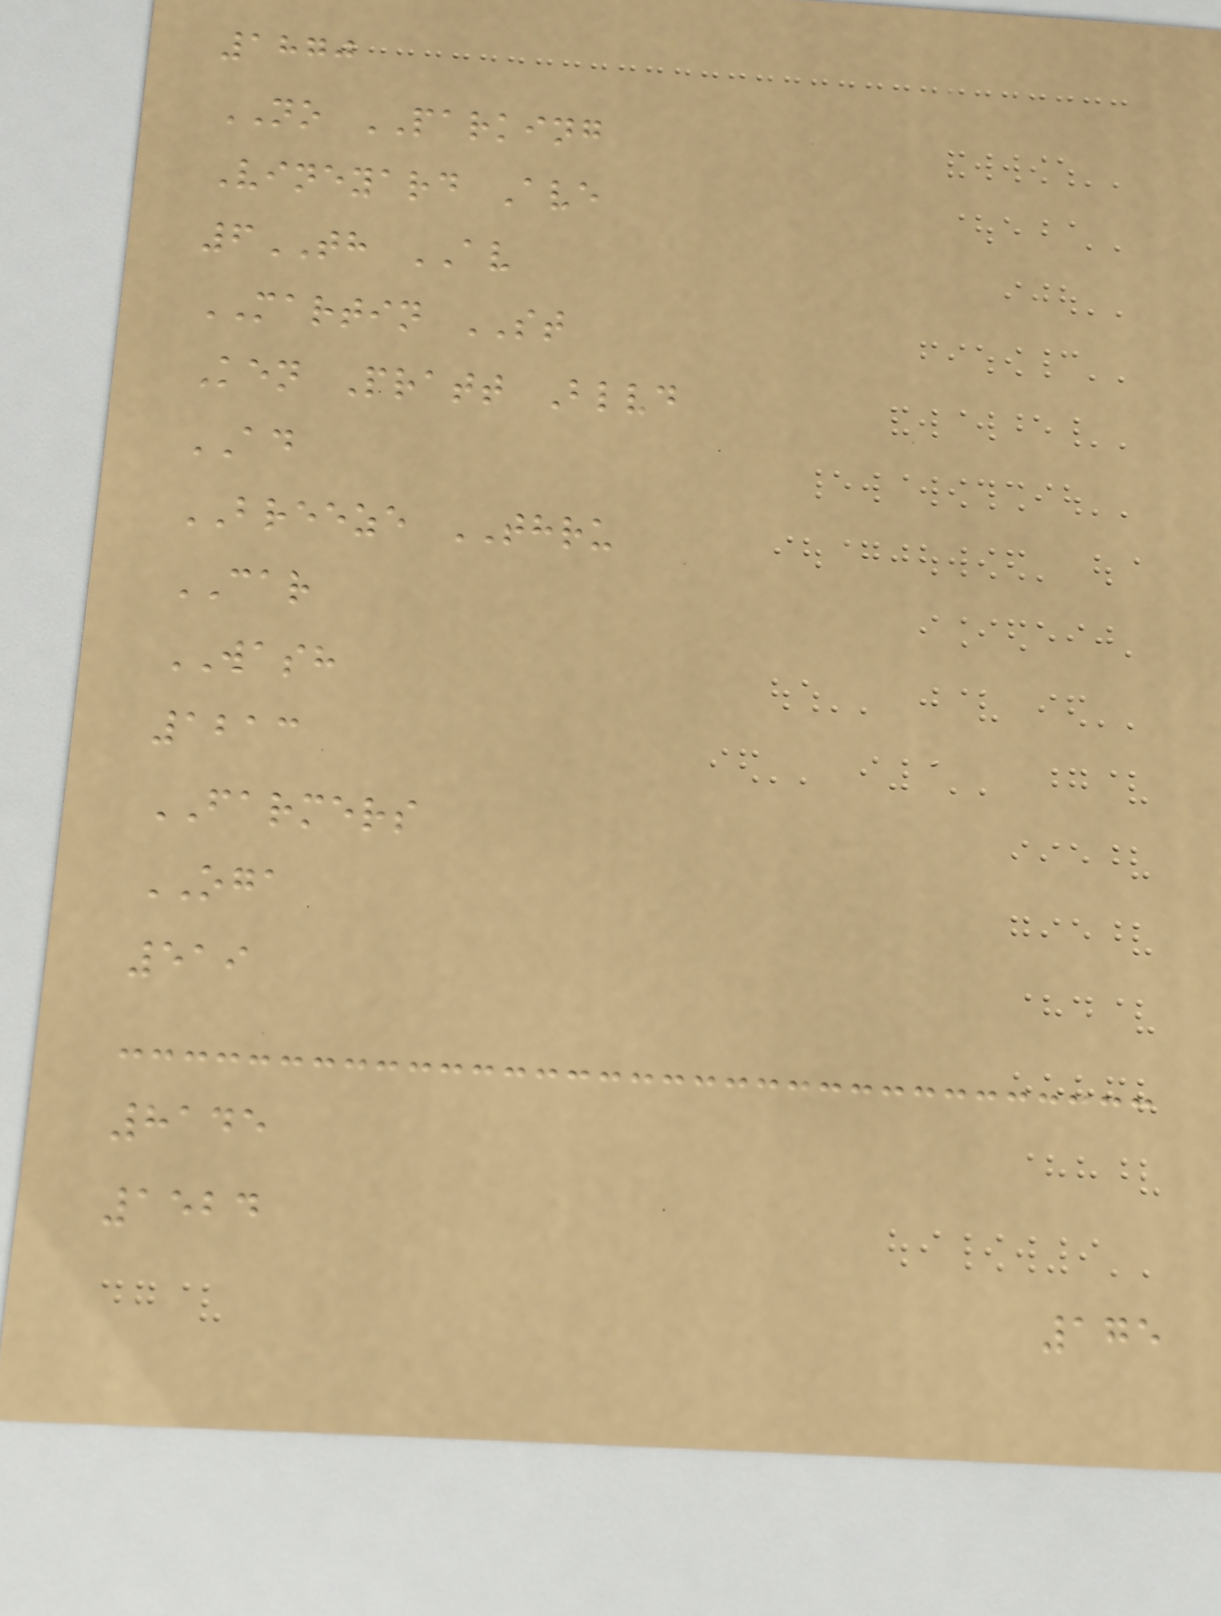1870
NO PARKING
Vineyard Ave
6TH AV
MARTIN ST
Ken Pratt Blvd
AD
BREEZE THRU
CAR
WASH
1213
FARMERS
OGA
519
8145
1524
175
